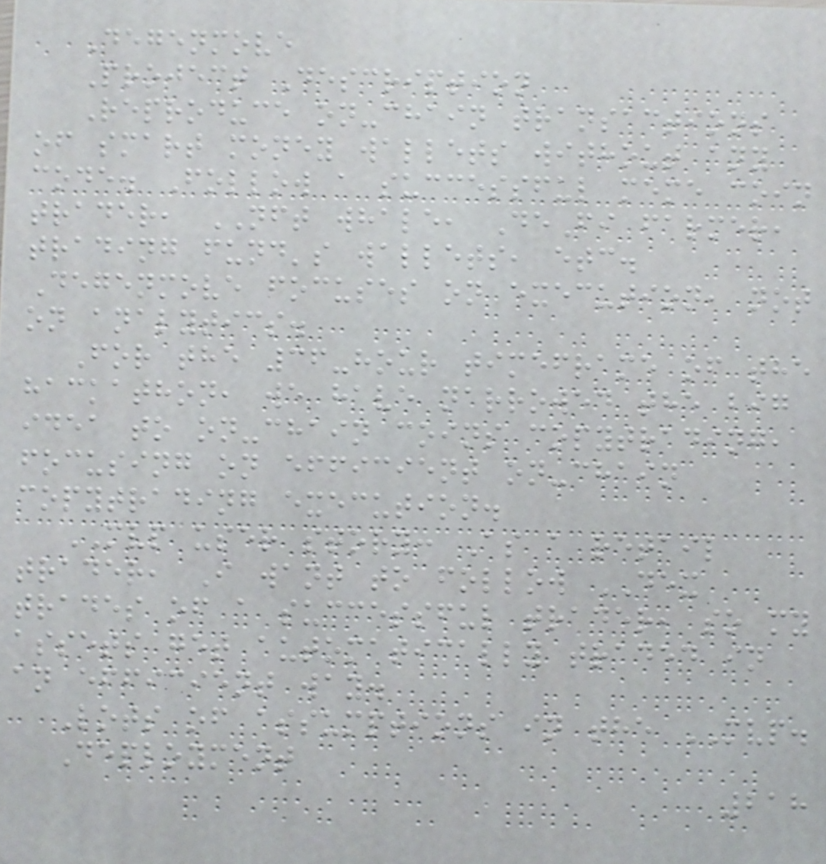Degenmove
Project Description
Reproduce on-chain transactions
of smart money wallets without any
code. Follow a successful meme coin
trader, NFT whale, DeFi farmer,
trading fund's wallets, etc.
Degenmove focuses on execution, not
on analytics.
For the 36-hour timeframe of the
hackathon, we have narrowed the big
idea to on-chain coins copytrading,
focusing on efficient on-chain
copytrading execution.
MVP user story: As a retail
trader, I want to follow DEX
trades of a successful trader, so my
assets get automatically traded in
an efficient way.
Lots of assumptions in the MVP.
Deployment
218
